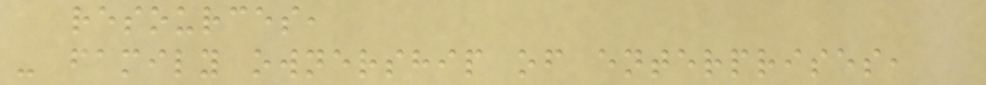resources,
- family ownership of enterprises,
